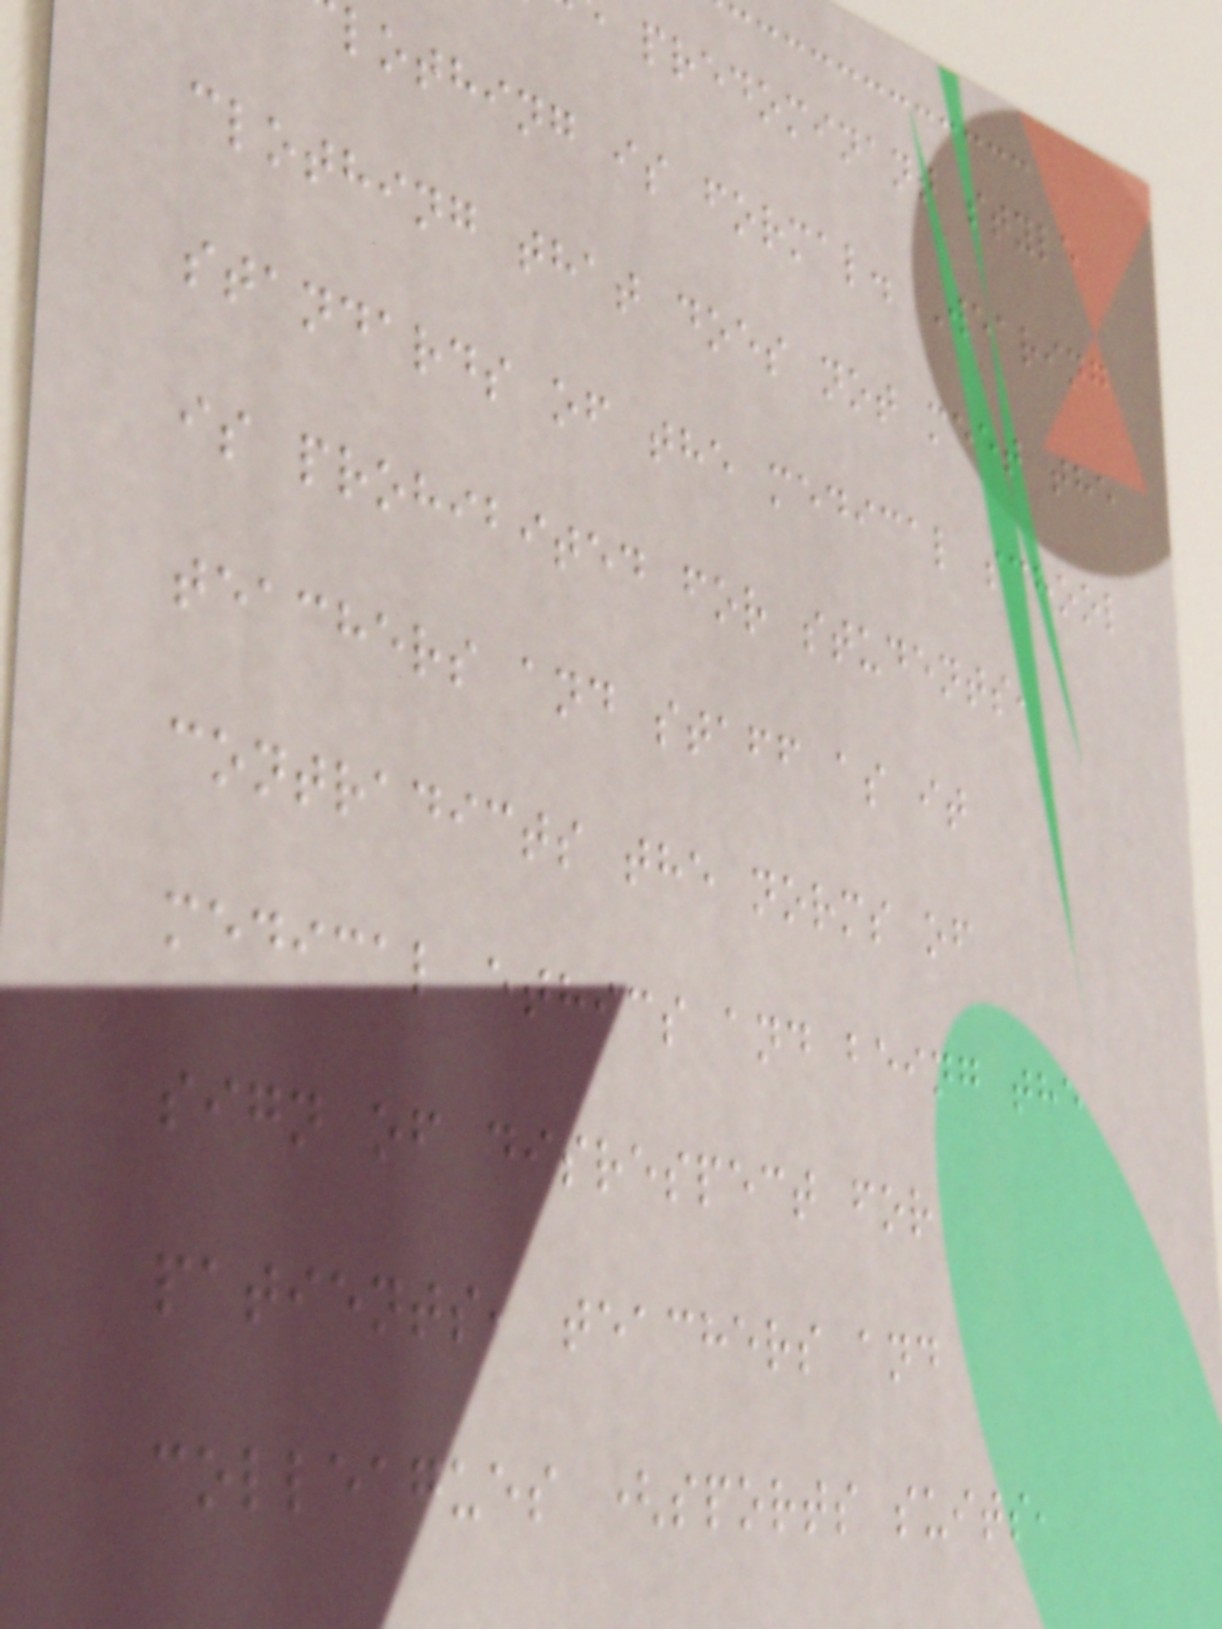predominant style
lothing is formal. Wearing
clothing that does not meet the
standards of the medical school
is prohibited for students,
teachers and staff as it
contradicts the norms of
medical ethics and being the
sign of disrespect for
patients, teachers and
colleagues (sports suits,
